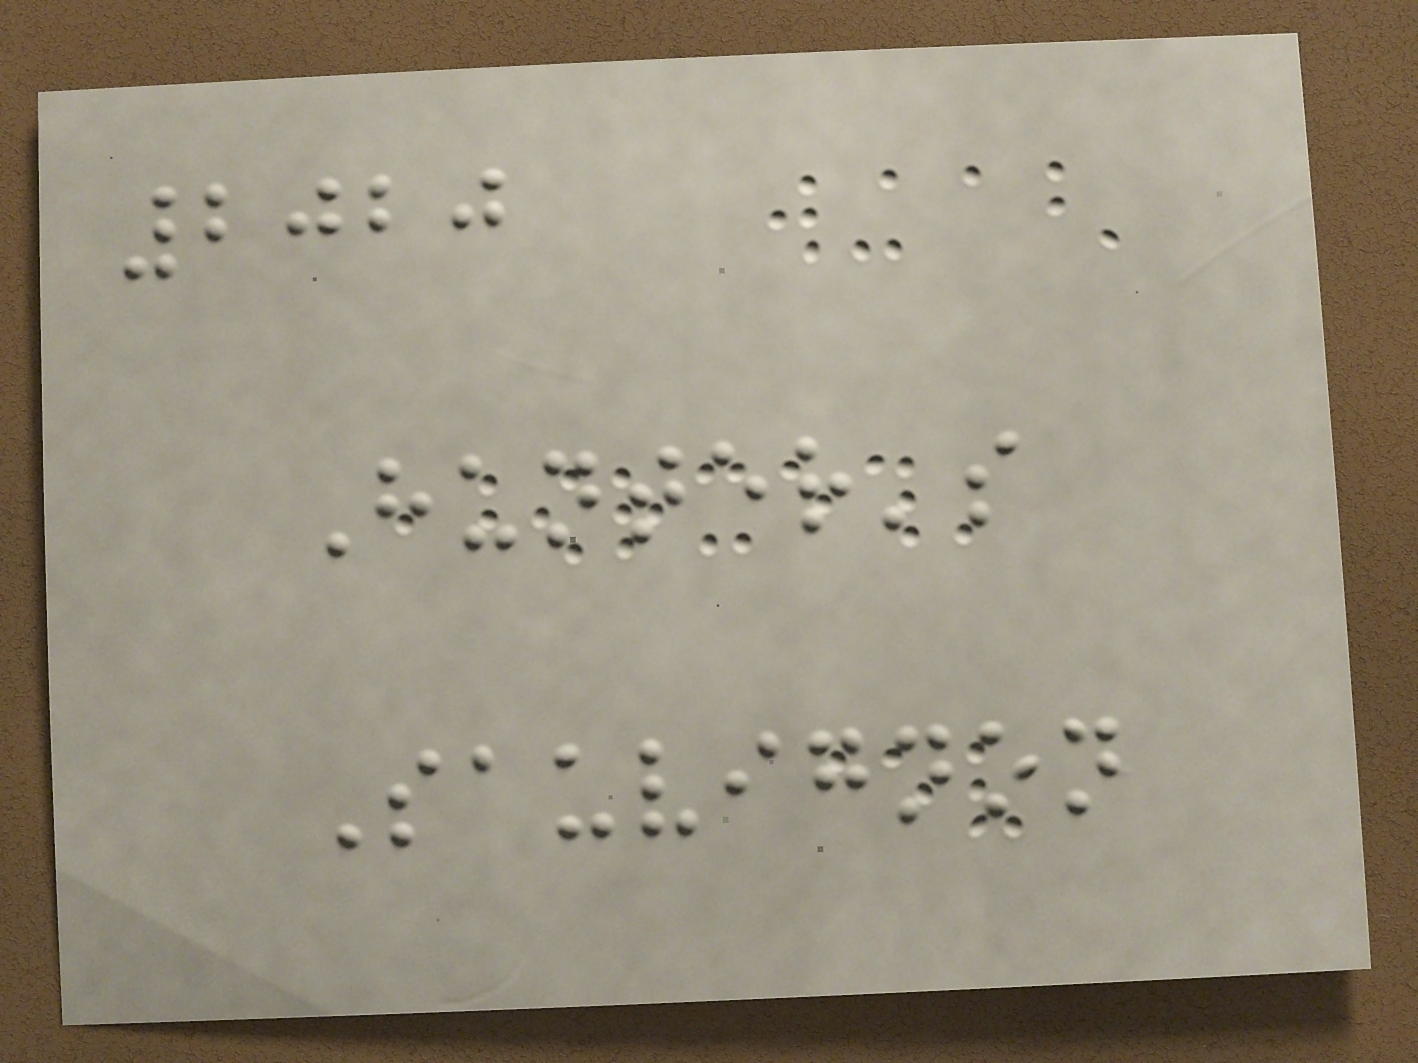2020
Hunter's
Sauvignon
